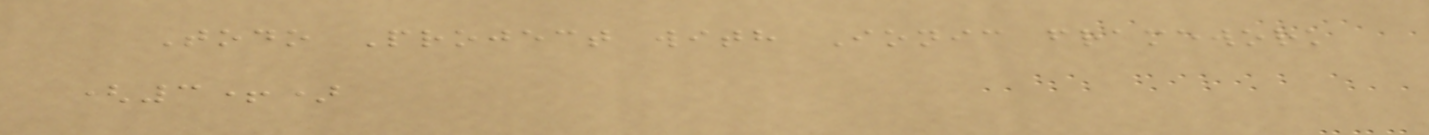Todo Project with Ionic framework
(3+)
